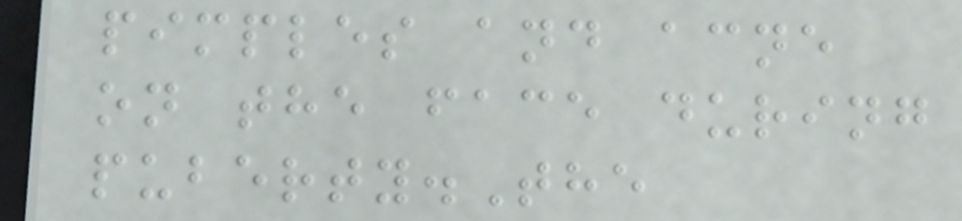pimples and acne
on the face during
puberty.The
